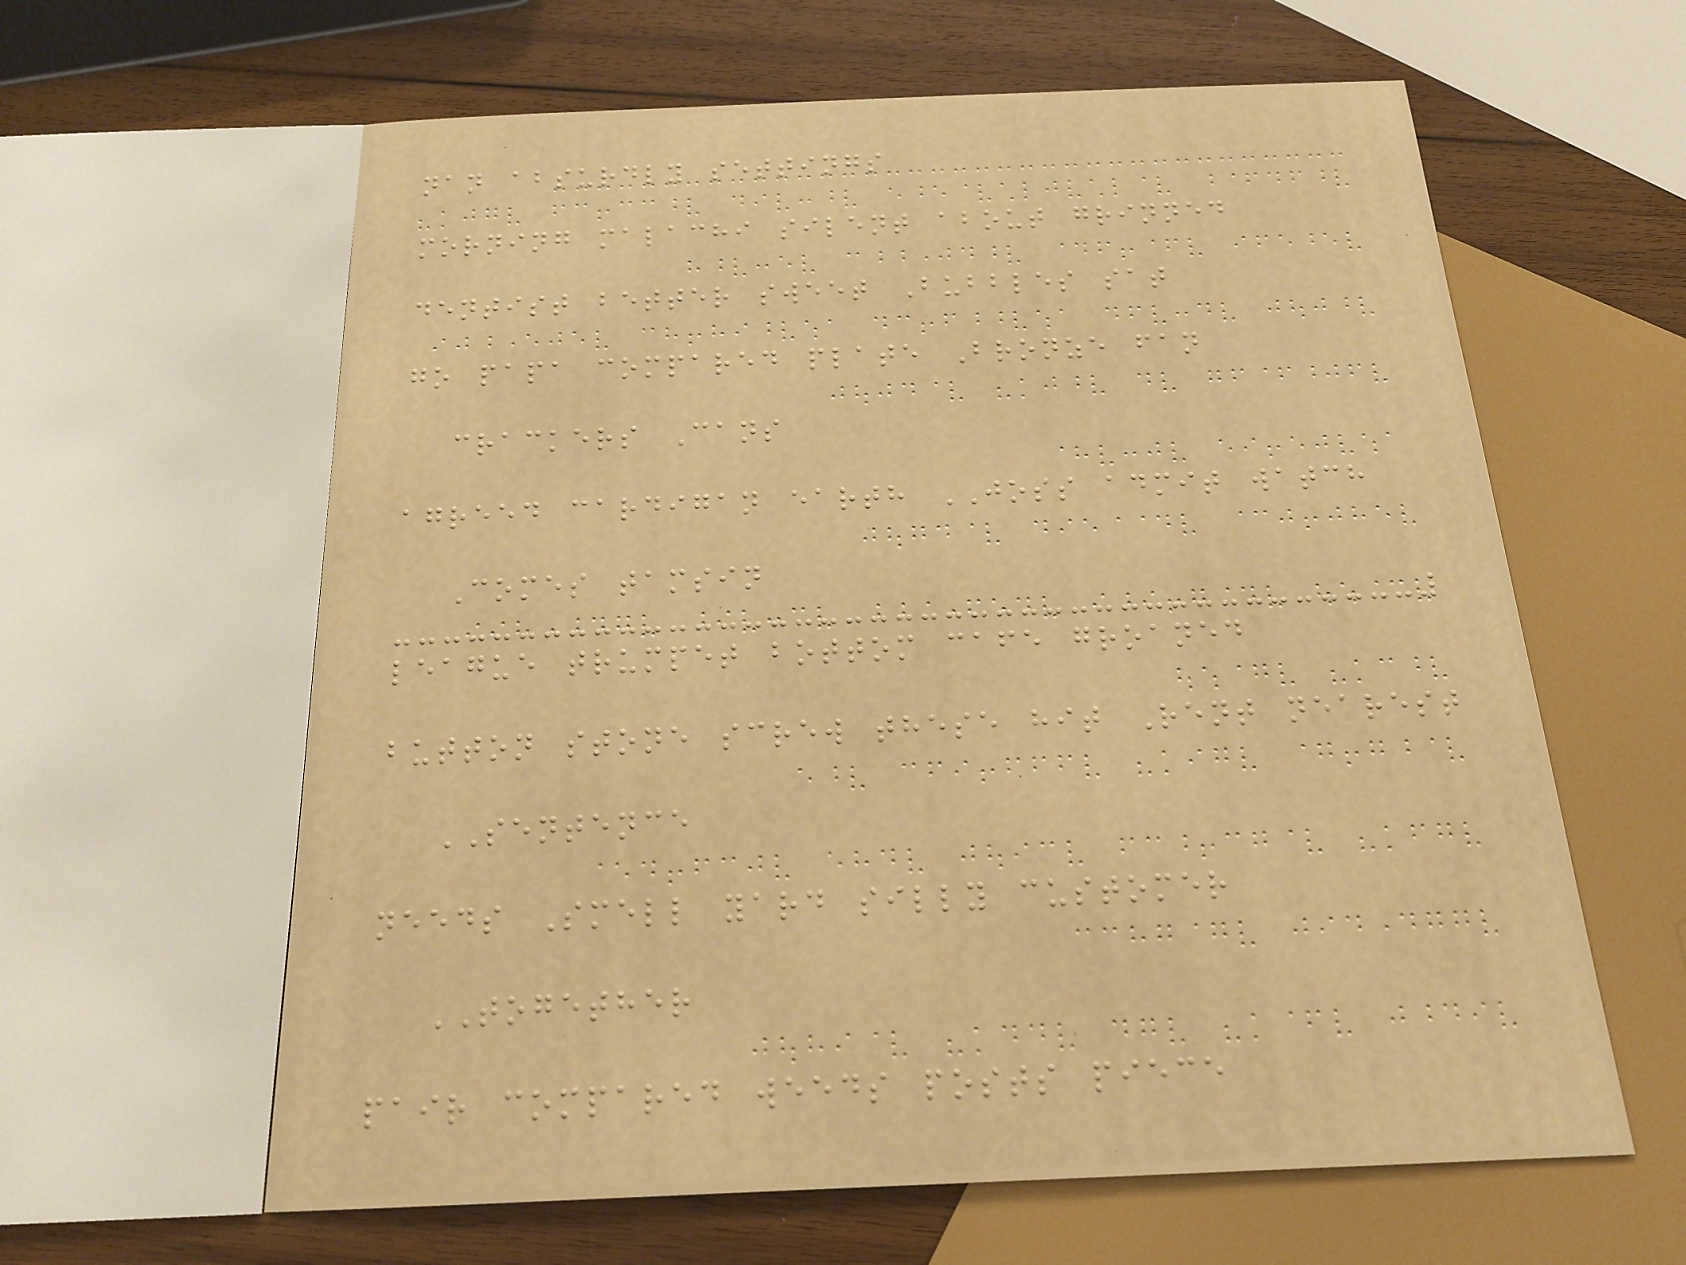nan absurdly settings
morning malachi silent about grinned
dentist better sweet Bubbles sat
go papa compared plate Bronze fan
crackers Cans
agreed cardigan earth JOSS admit watch
Comes tamsin
league trumpet bottom cafe groaned
button stone screw these hit Rent nearest
SENTENCE
needs Smell yard silly customer
TOGETHER
pair compared weeds posts piece
